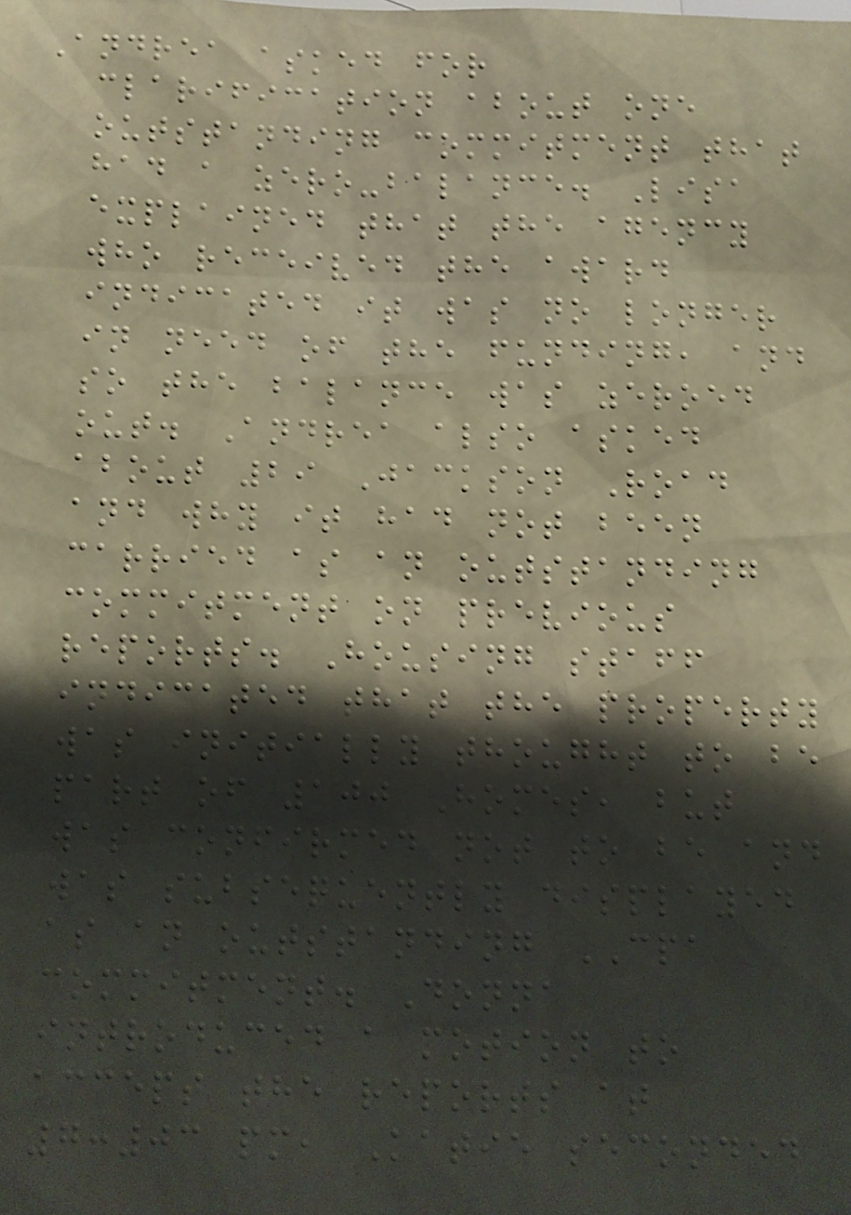Andrea asked for
clarification about one
outstanding commitment that
had a zero-balance. Lisa
explained that the agency
who received the award
indicated it was no longer
in need of the funding, and
so the balance was zeroed
out. Andrea also asked
about 29 Jackson Road
and why it had not been
carried as an outstanding
commitment on previous
reports. Housing staff
indicated that the property
was initially thought to be
part of 100 Homes, but
was confirmed not to be and
was subsequently displayed
as an outstanding CPA
commitment. Donna
introduced a motion to
accept the reports at
7:03 pm, Katie seconded
